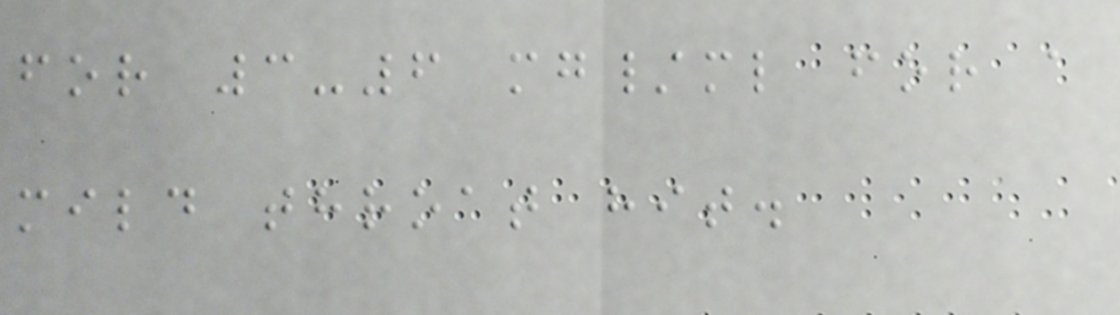for 3-6 mg/ml for a
mild throat hit.
